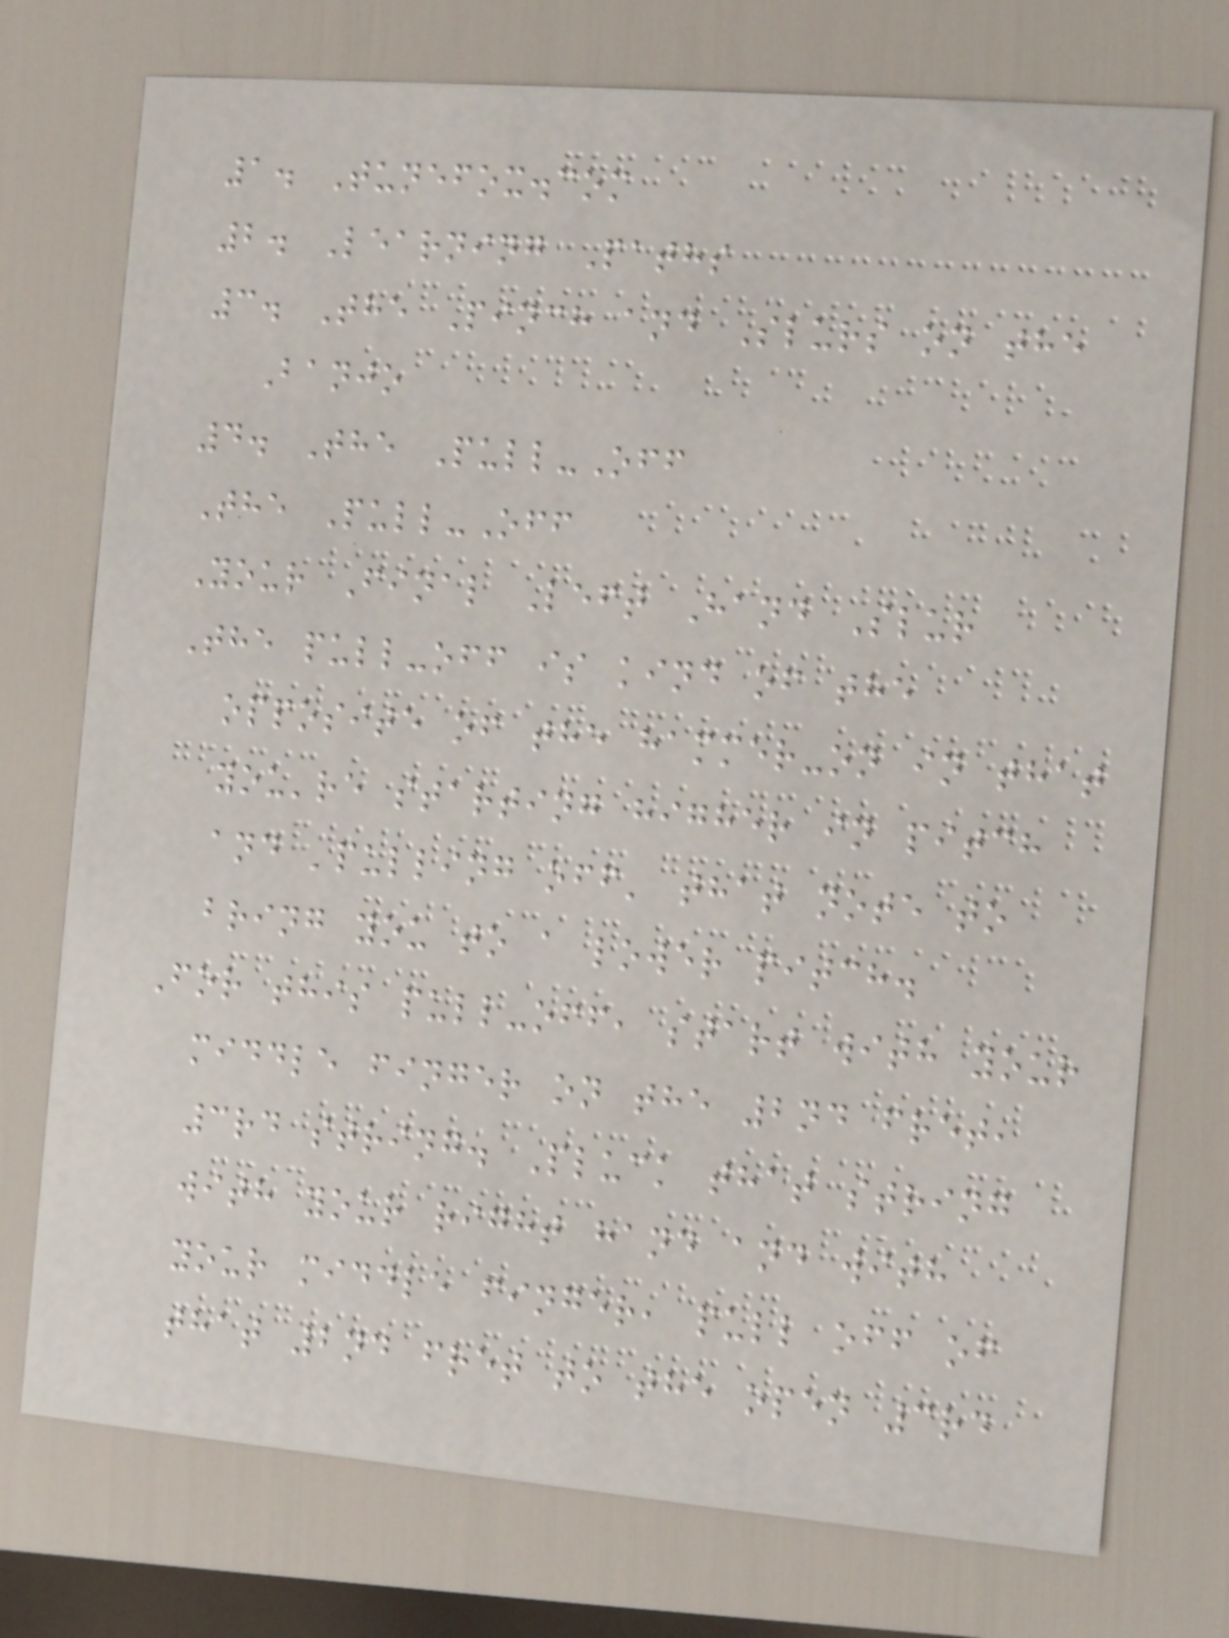1. Tunefox.com
2. Learning Paths
3. The Pinch and Slurs on the
Banjo
4. The Pull-Off
The Pull-Off
Your Final Left Hand Slur
The pull-off is kind of the
opposite of the hammer-on in that
you're starting higher in pitch
and 'pulling off' that note to
bring you to a lower pitch.
For this pull-off, start with your
middle finger on the 2nd fret,
3rd string. Pluck that string
with your right hand and with
your middle finger, pull off of
that 2nd fret to the open 3rd
